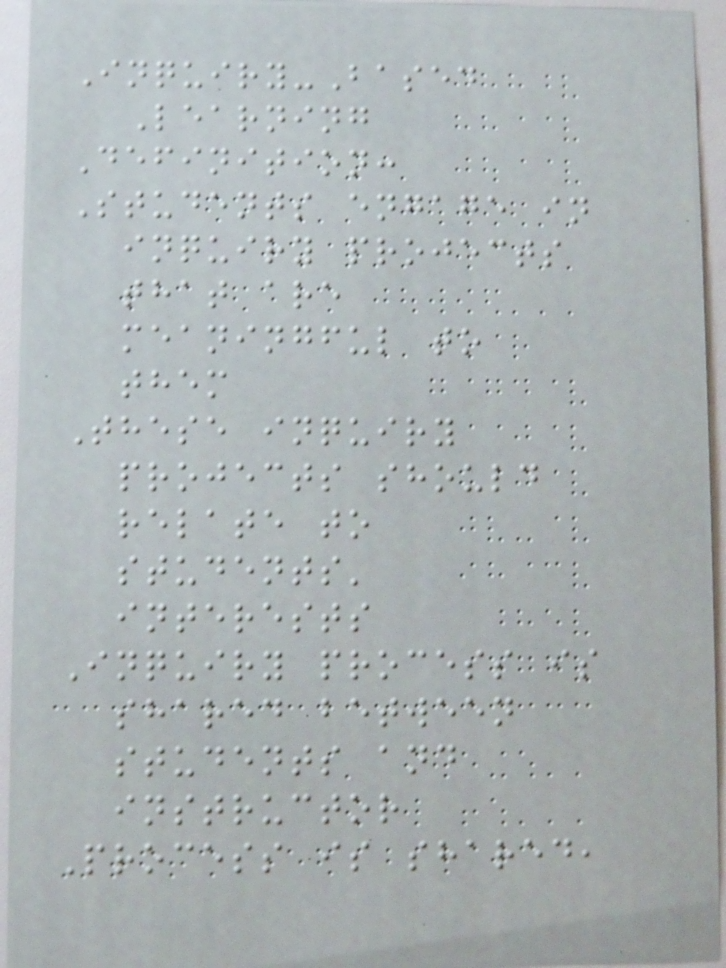Inquiry-Based
Learning
Definition:
Students engage in
inquiry projects
that are
meaningful to
them
These inquiry
projects should
relate to
students'
interests
Inquiry process is
shared between
students and
instructor
Process is shared,
